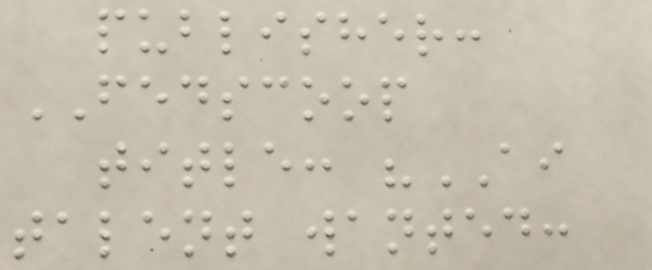publisher:
FEDSCOOP
title: "AI
talent wanted:
